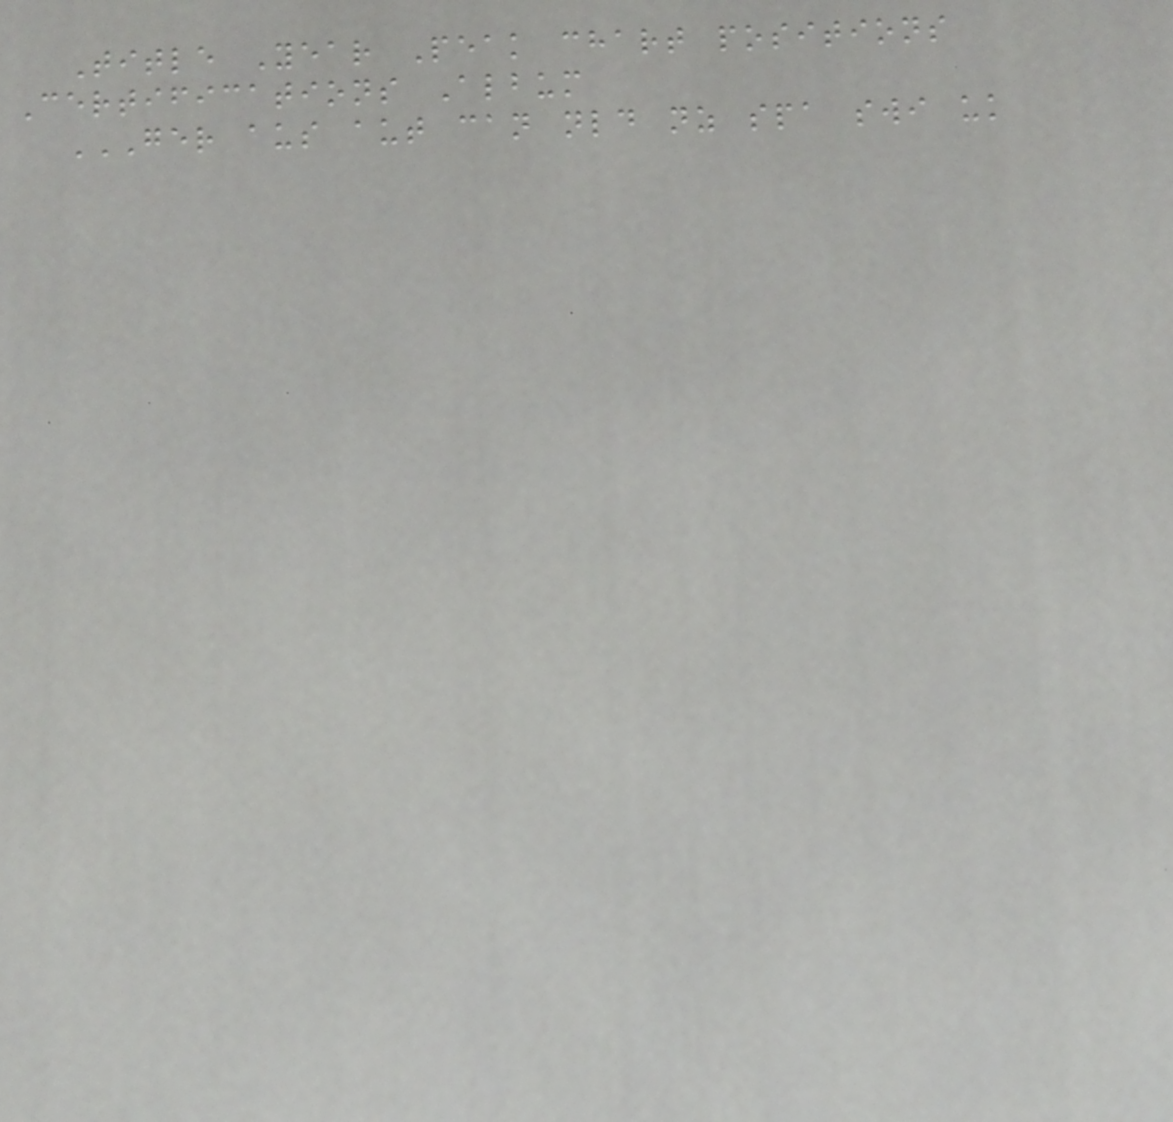Title Year Peak chart positions
Certifications Album
GER AUS AUT CAN NLD NZ SPA SWI UK
